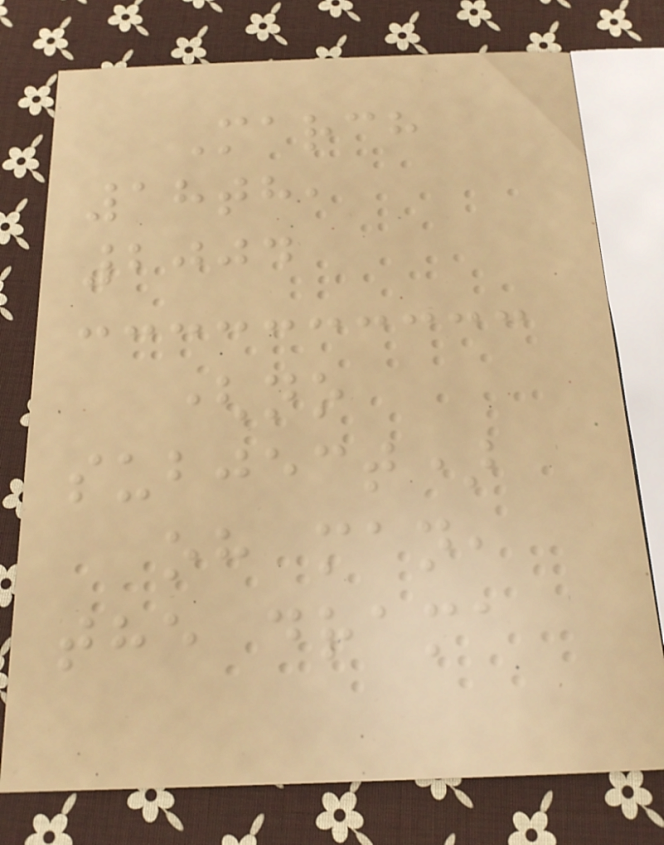March
18th,
2004
(no
subject)
oh man,
the drama
